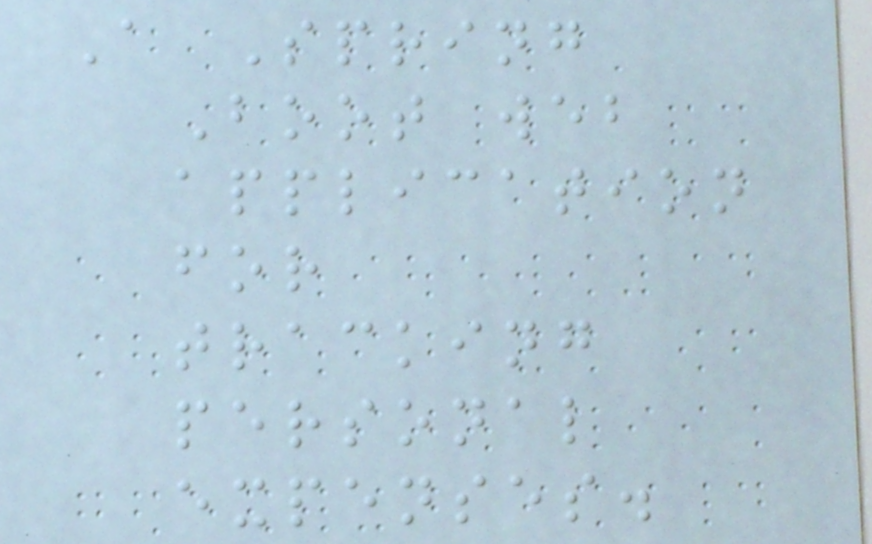A Spring
Boot web
application
for
tracking
personal
expenses.
